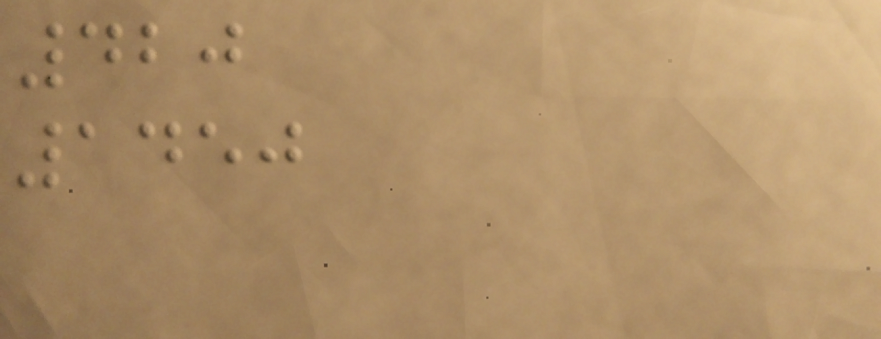420
1450
